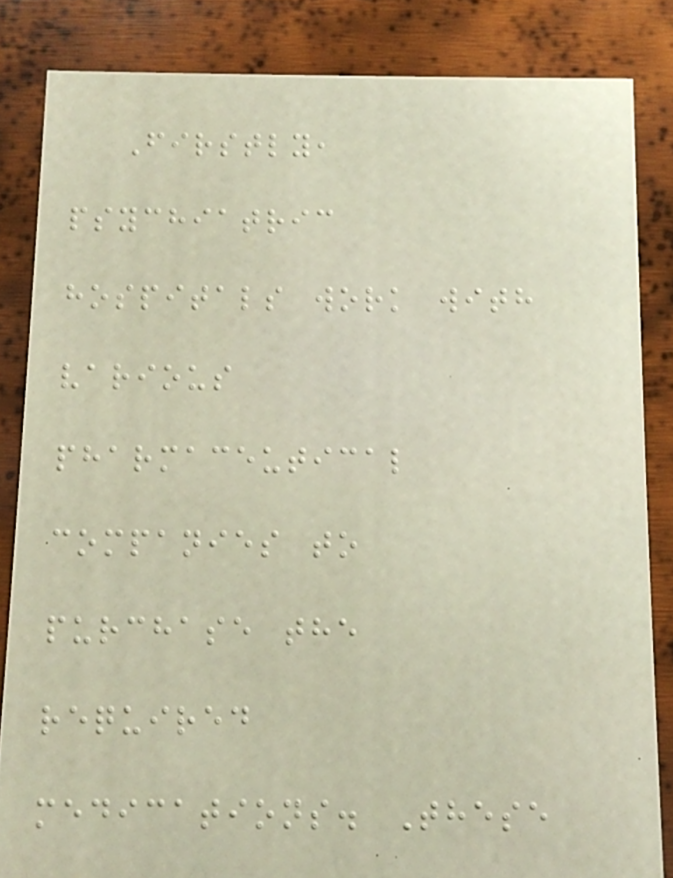Firstly,
psychiatric
hospitals work with
various
pharmaceutical
companies to
purchase the
required
medications. These
